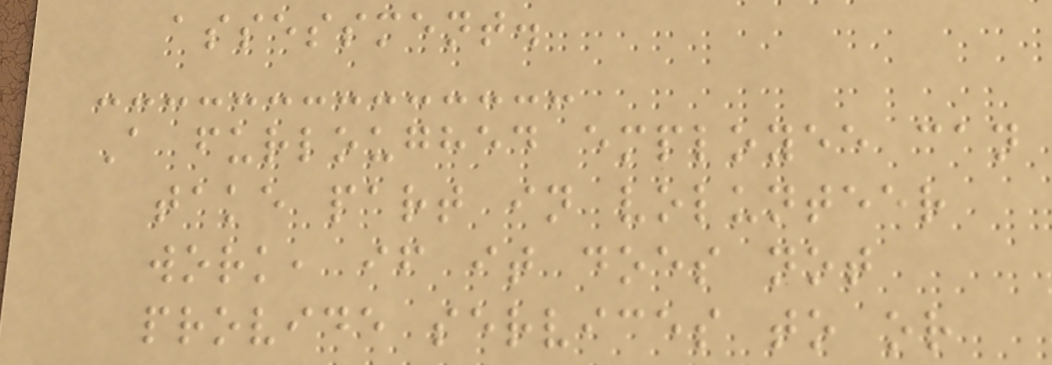assessment.
A furloughed employee can
take part in volunteer
work, if it does not
provide services to or
